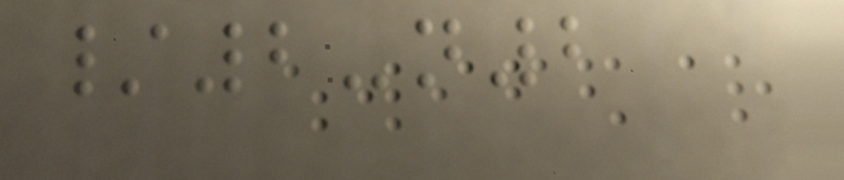/2-n2
